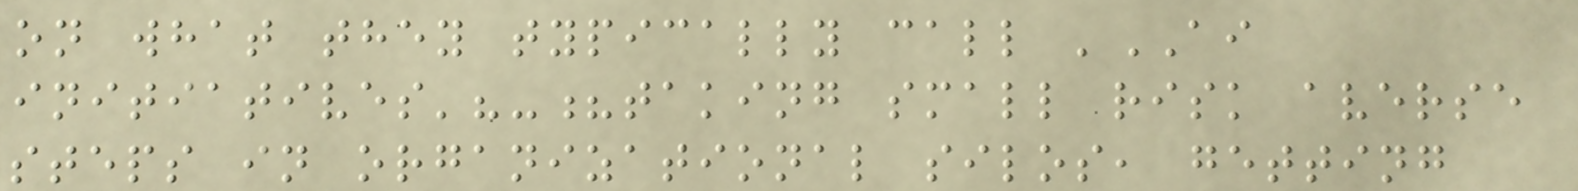on what they typically call 'AI
initiatives'?-?taking small risk averse
steps in organizational silos, getting
